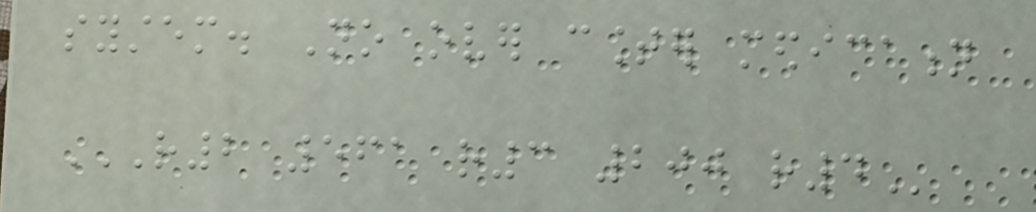system. No over counter medication
R2 561 R3 200 R4
